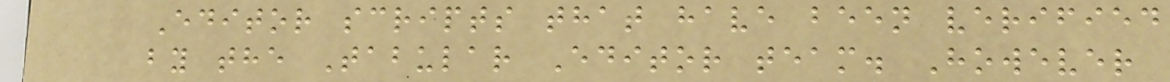Editor scripts that have been verified
by the Tabular Editor team. However
